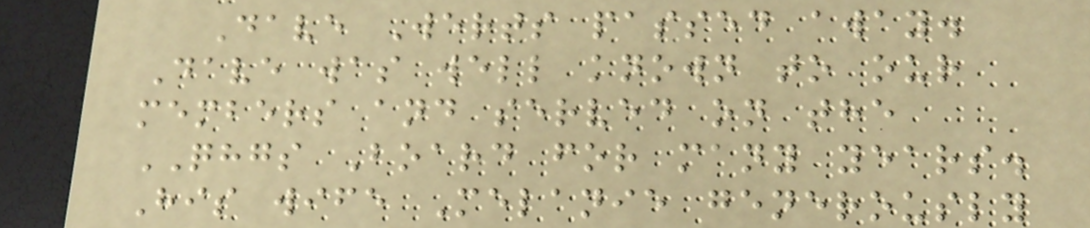Dave Werts passed away.
Dave was well known to our
members and served on the
QHGS Board for many years.
His wife Melanie generously
